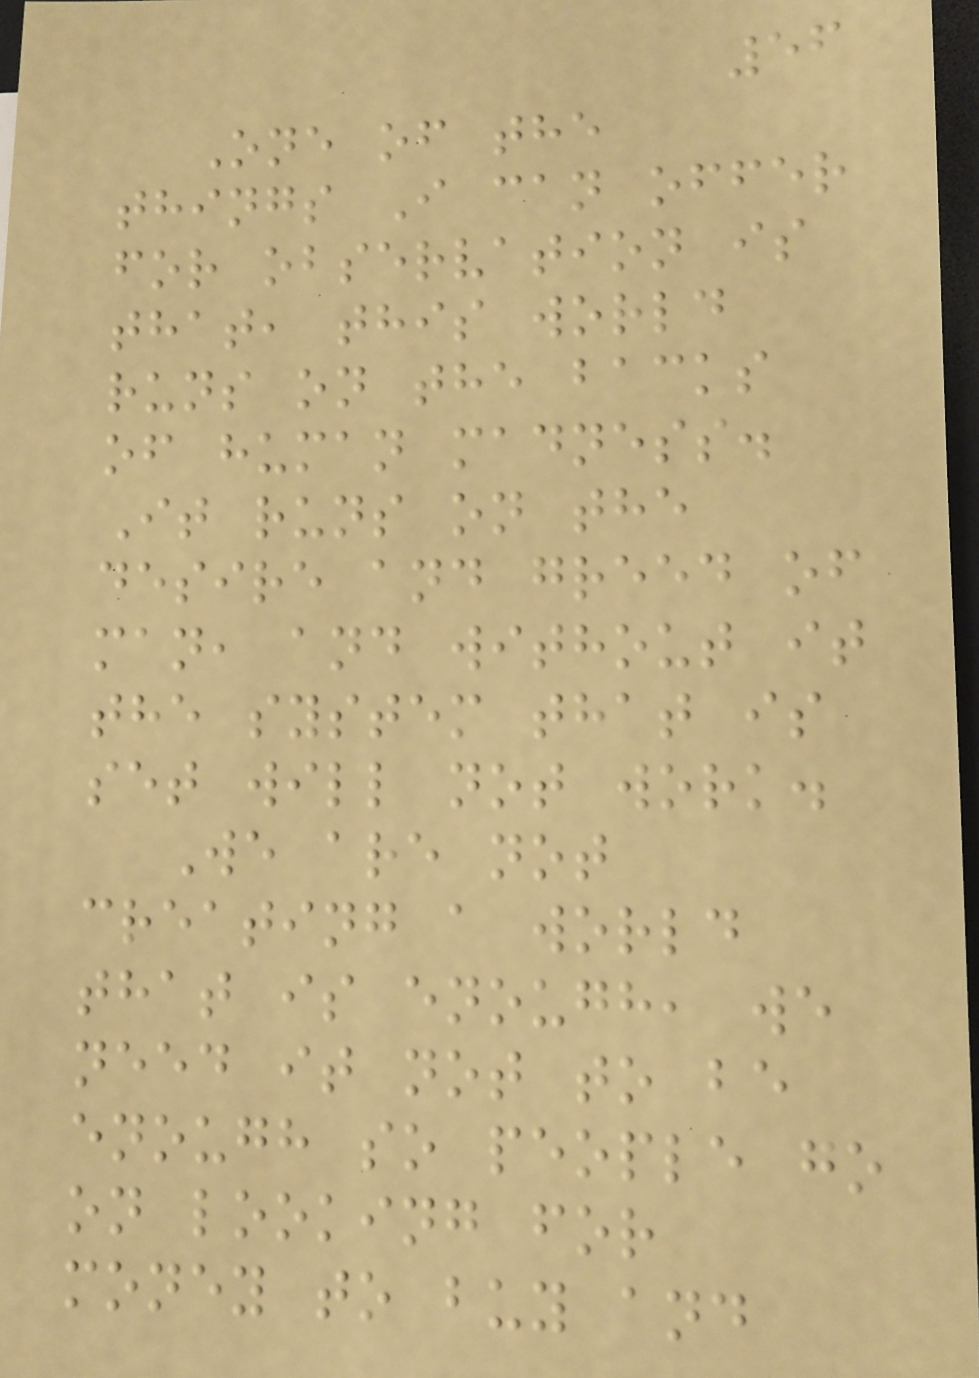56
One of the
things I can offer
for observation is
that, this world
runs on the backs
of human madness.
It runs on the
desire and greed of
man, and without it
the system that is
set will not work.
We are not
creating a world
that is enough, we
need it not to be
enough so people go
on looking for
money to buy and
